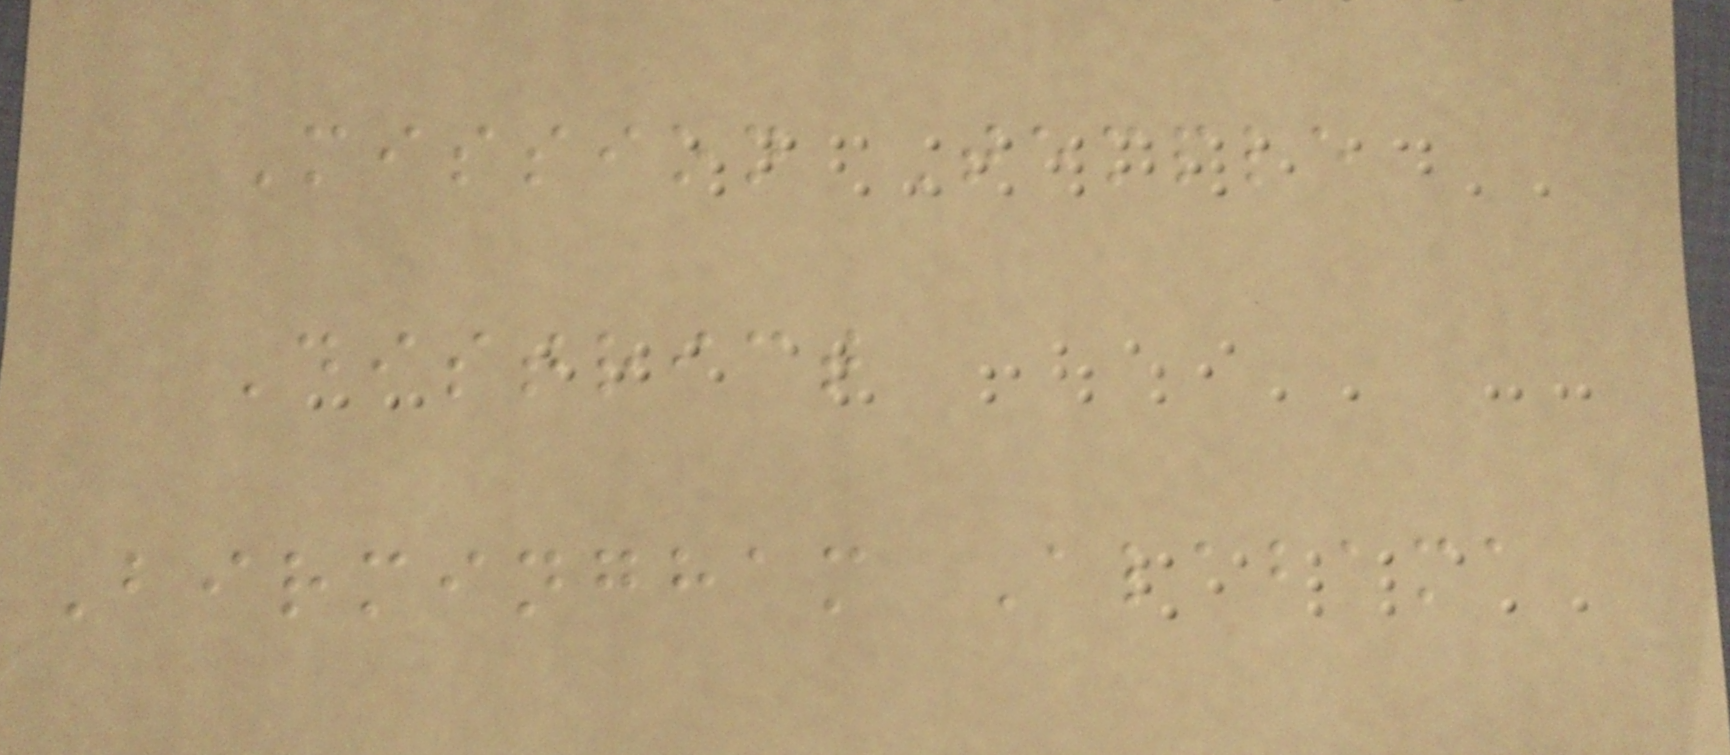Mission Temple
District
Birmingham Alabama
